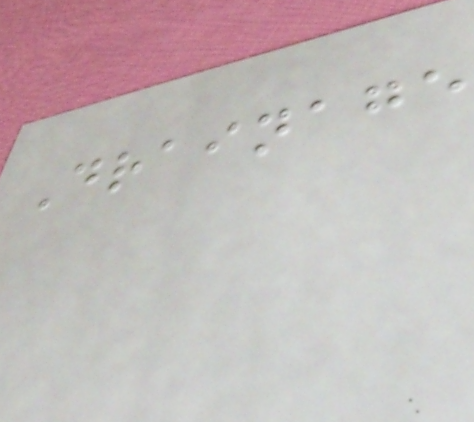Drainage
